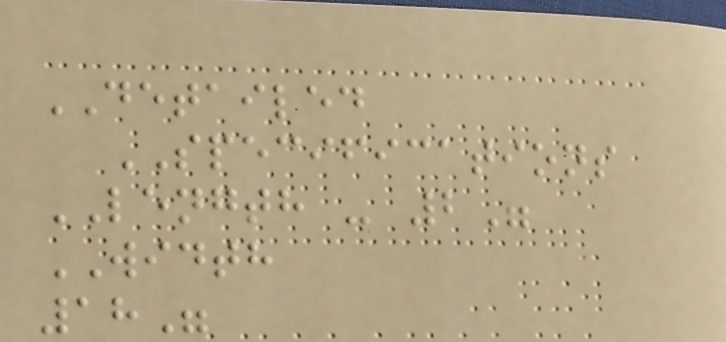DETAILED
SPECIFICATIONS
LENGTH - 2"
WIDTH
18"
